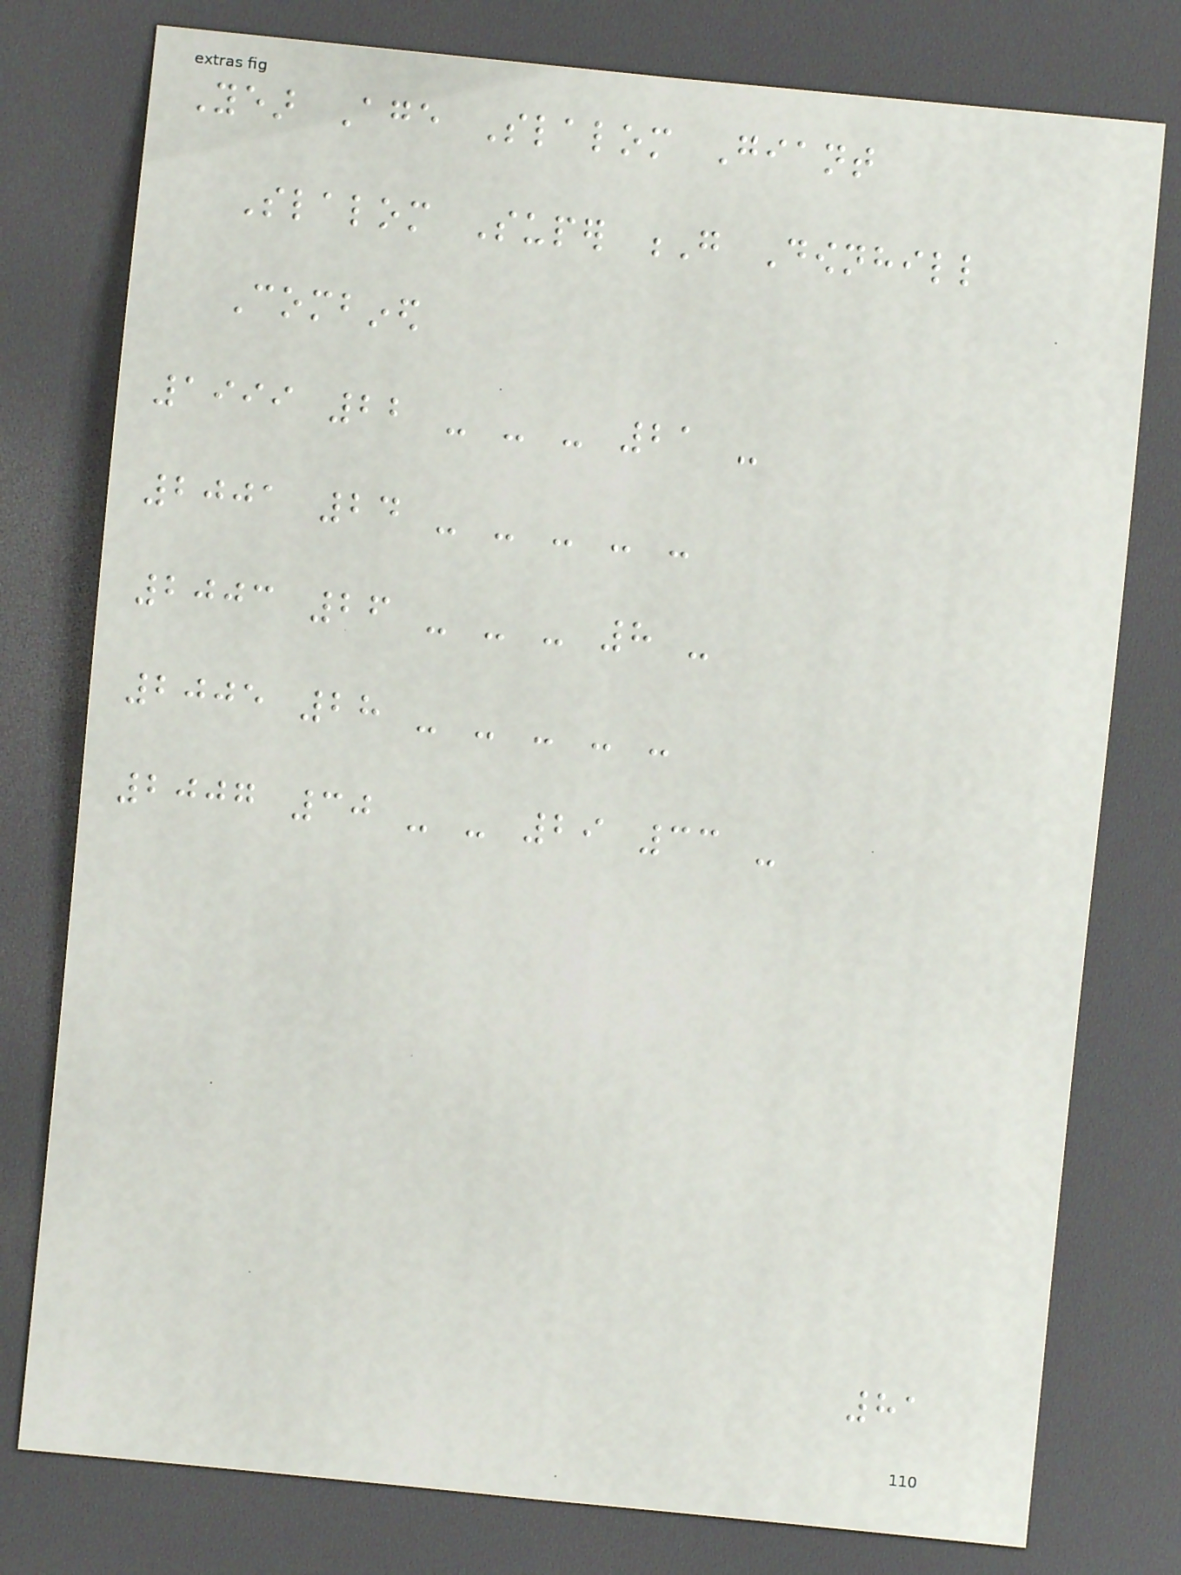Year Age Slalom Giant
Slalom Super G Downhill
Combined
1999 22 - - - 21 -
2001 24 - - - - -
2003 26 - - - 8 -
2005 28 - - - - -
2007 30 - - 29 33 -
81
